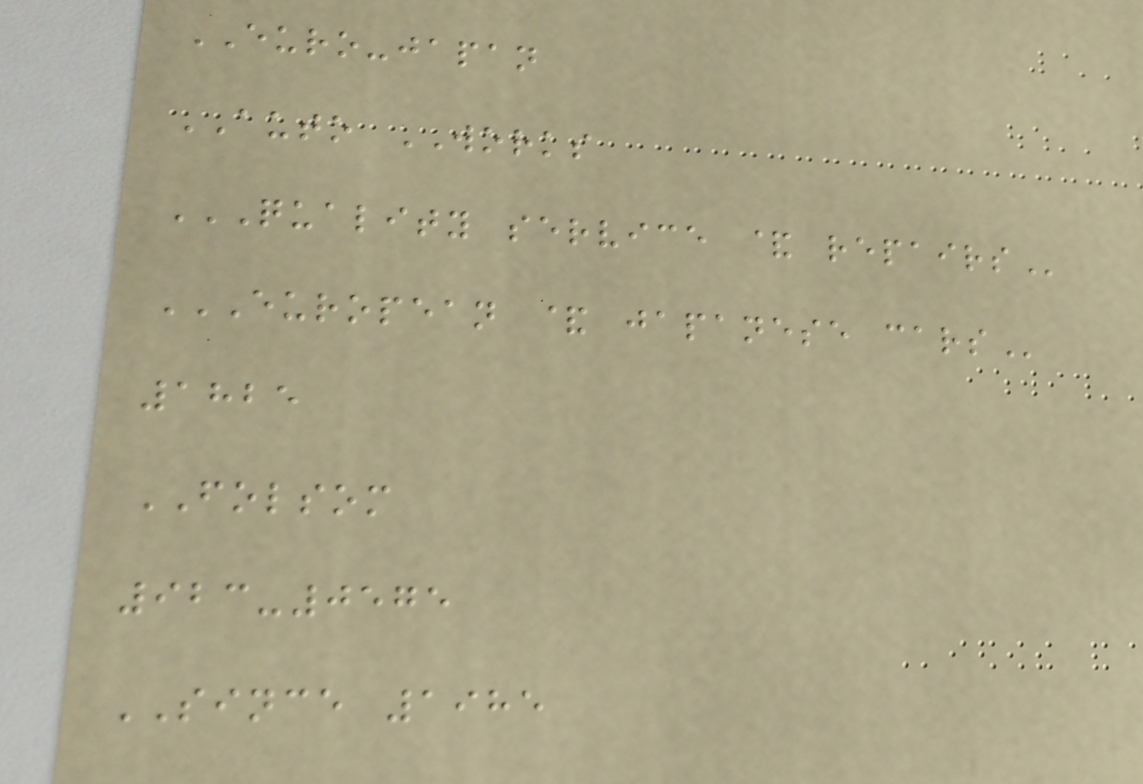EURO-japan
AUTO WORKS
QUALITY SERVICE & REPAIRS
EUROPEAN & JAPANESE CARS
1825
FOLSOM
923-0575
SINCE 1985
